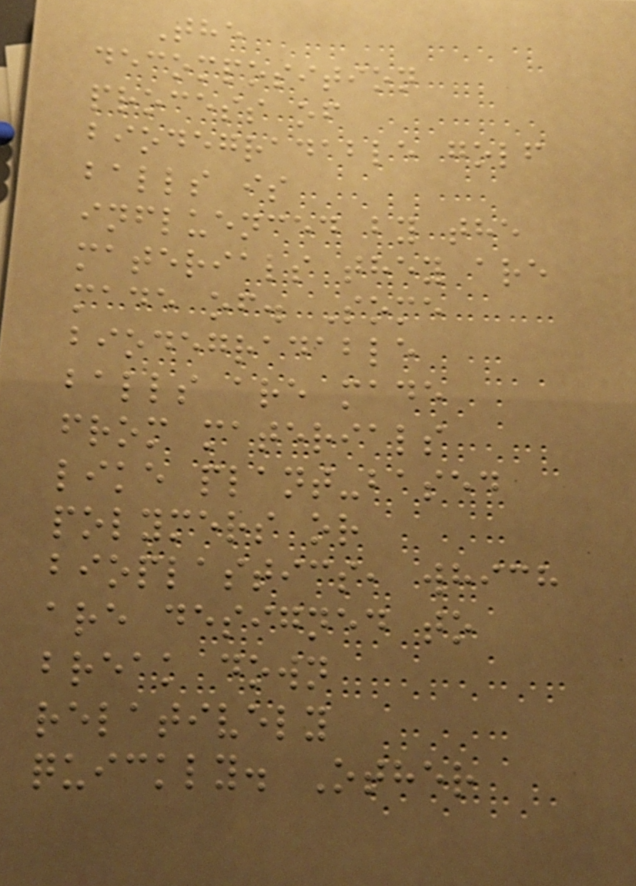The
decomposition
process of
biodegradable golf
balls is
influenced by the
materials they are
made of. Some
biodegradable
balls are made
from materials
like plant-based
polymers or
bioplastics, which
are designed to
break down
relatively
quickly. Other
